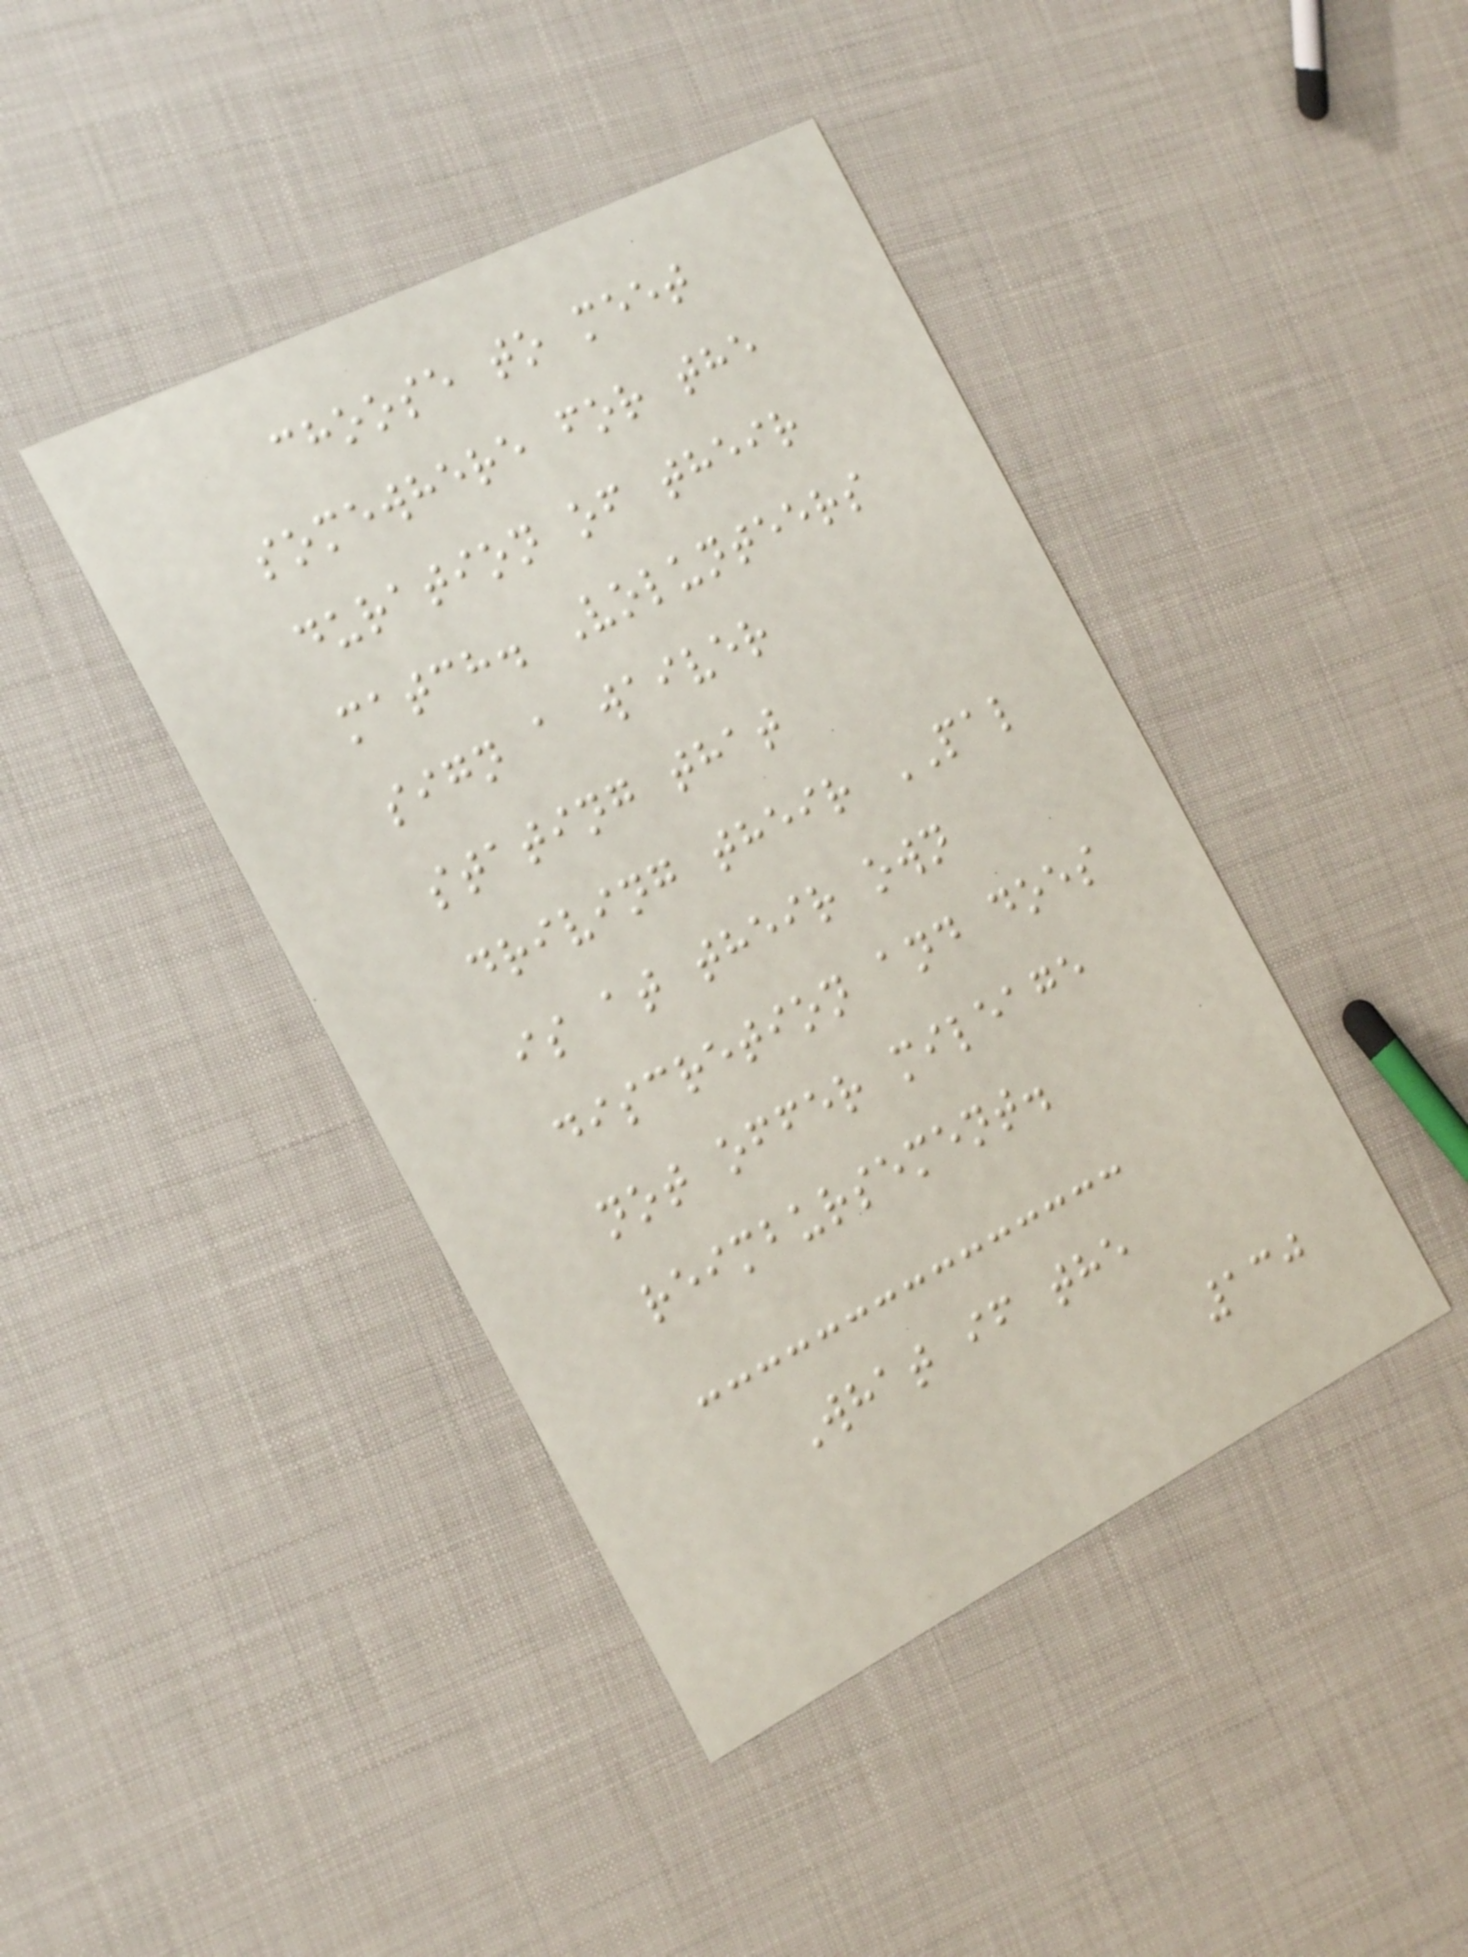choose to meet
somewhere for the
duration of their
match. Volunteers
sign a waiver
stating that
driving their PAL
is at their own
discretion and does
not offer mileage
reimbursement.
What if the
130
